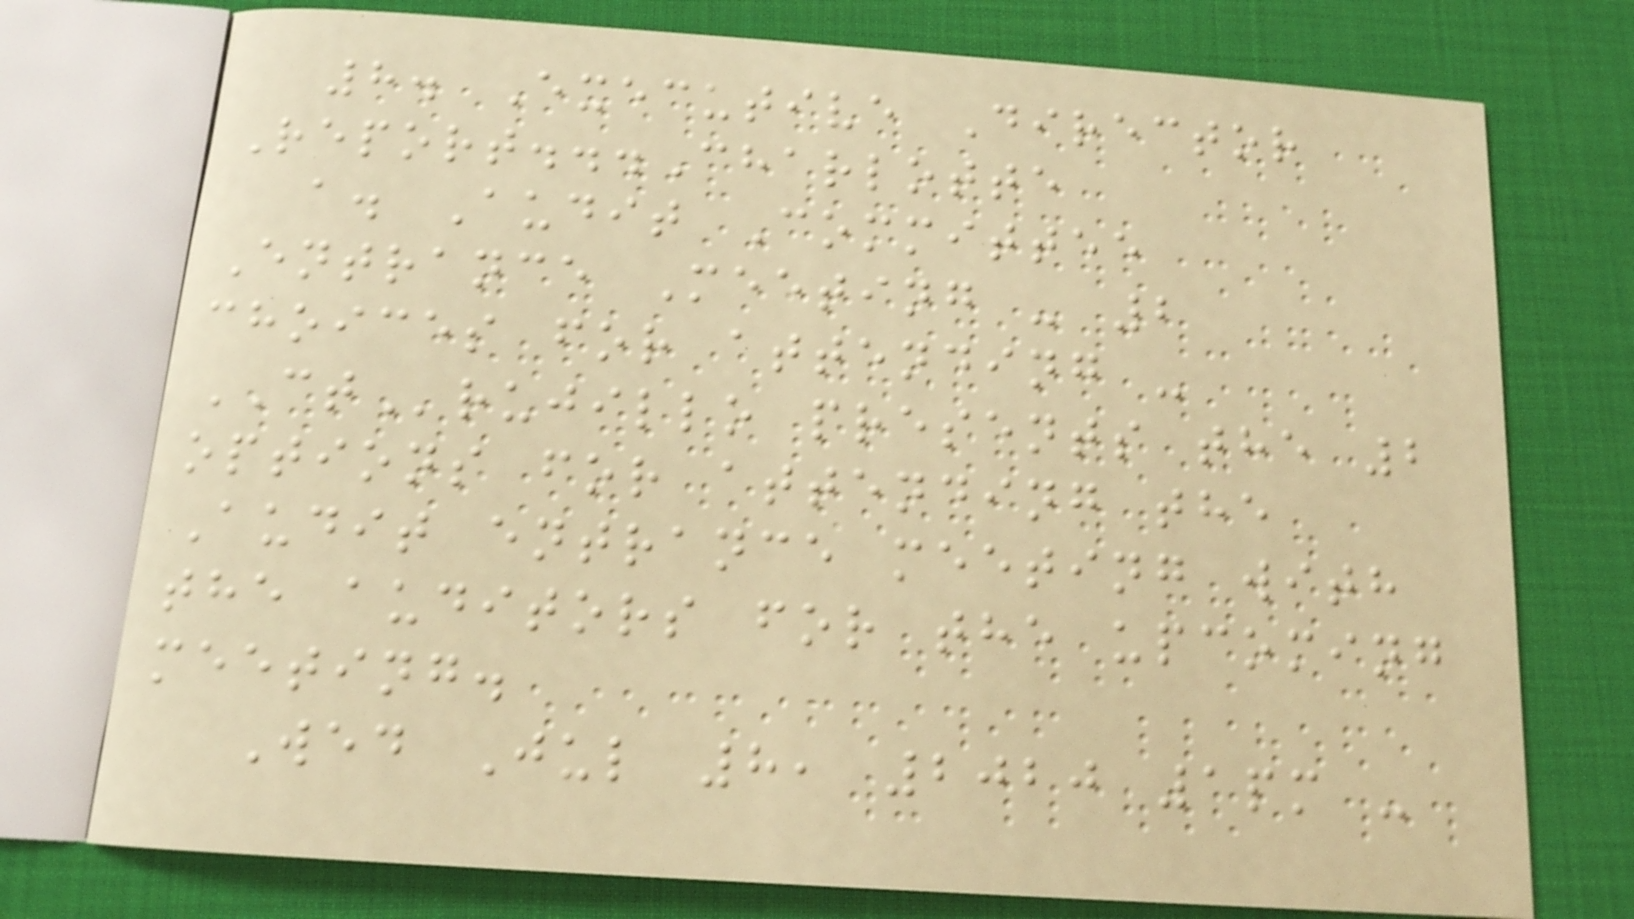8. Executive Director
Report...Charlotte
a. Audit Committee
Entrance Meeting - 2
choices for attending -
CTrujillo presents the 2
options for attending the
Audit entrance meeting with
the auditors for the upcoming
meeting.
Wed Jul 8, 2020 1pm -
